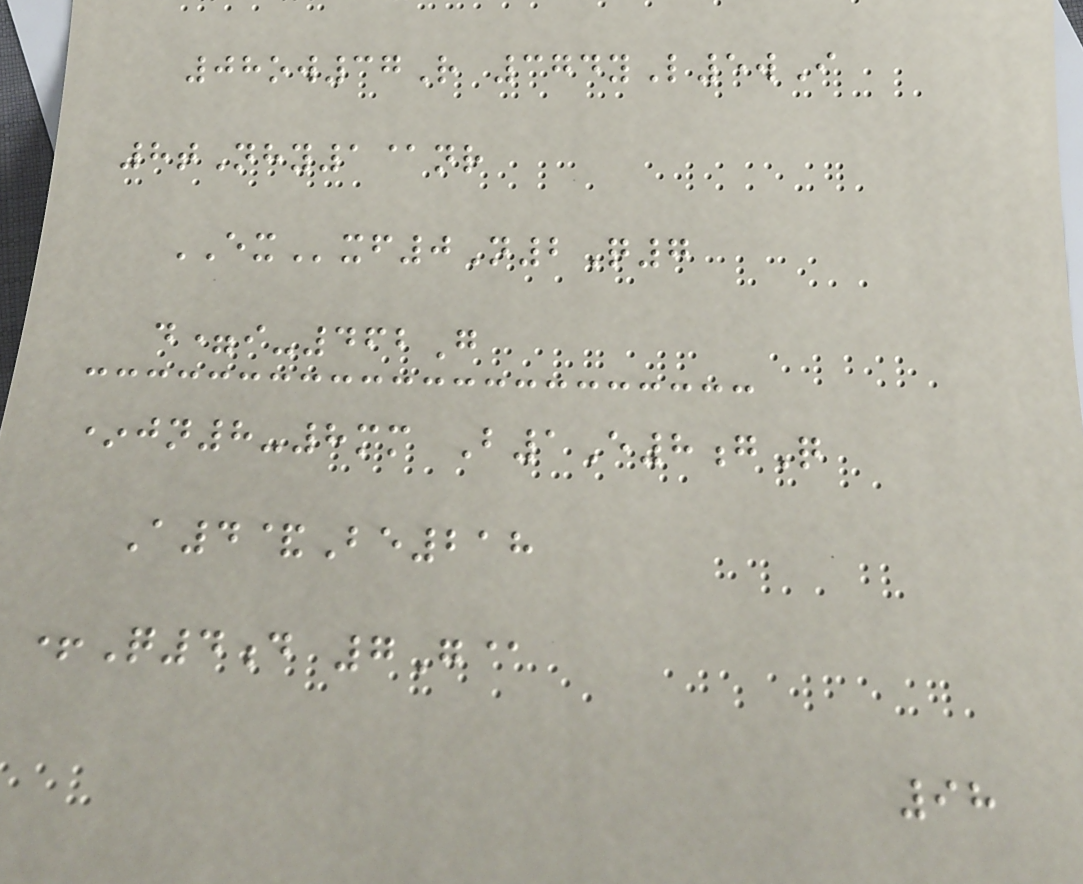08ow37R 374yL5wI
8tNhy1@nr
EXxf0N2Q7
d=i-462G
*jn8-8mm B1E8gQ
A4&Be218
+Q4d 7G@
98
